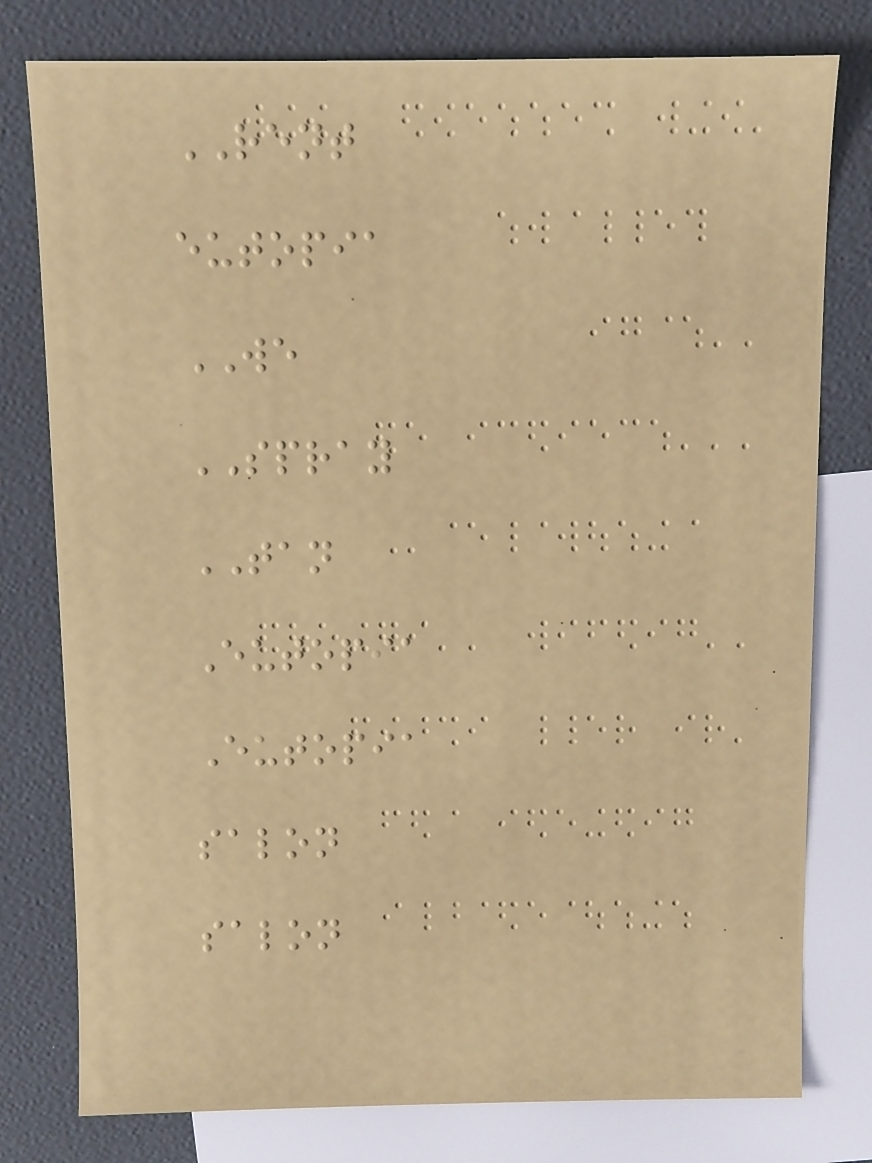RENT
eutopia
WE
SPRAY
TAN
Eutopia
Eutopia
salon
salon
